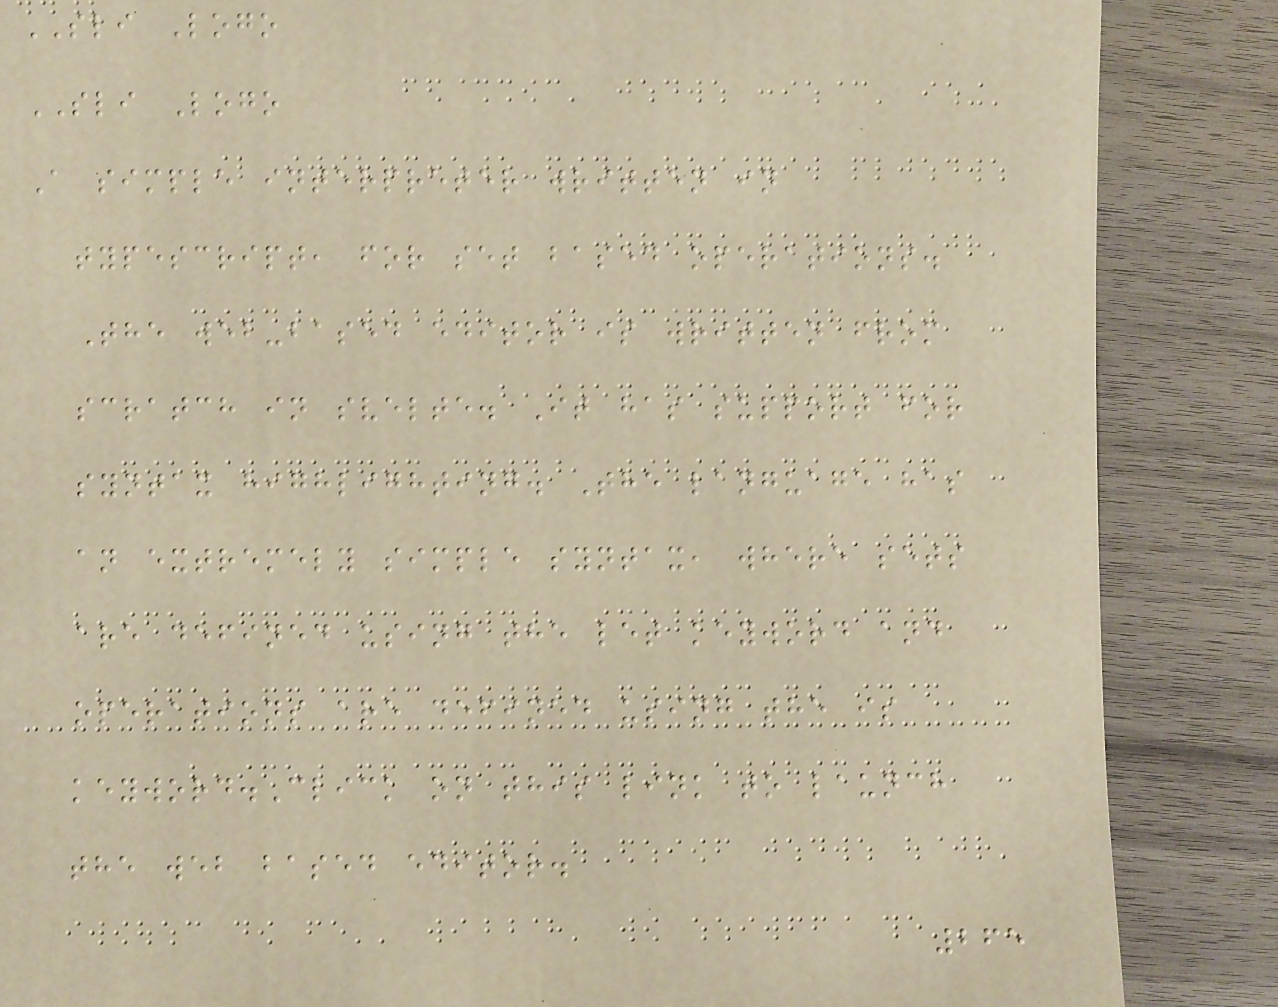SLI Logo
SLI Logo
A simple interpreter written in
typescript, for set based operations.
The web-based editor is written from
scratch in svelte. It has support for
syntax highlighting. The language has
an extremely simple syntax, where sets
are defined using the let keyword and
operations are defined using the is
keyword.Click on this link to launch
the web based editor.
265
